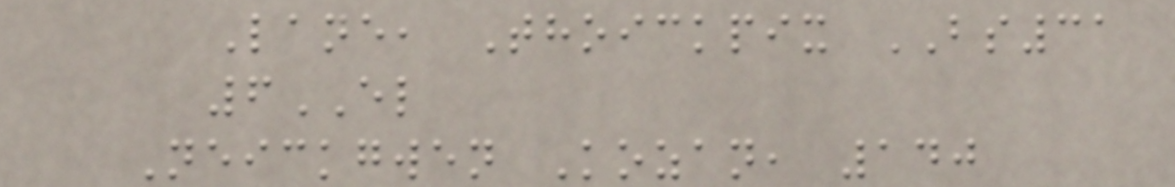Lane, Thoickpix BS31
6EL
Neickgwen Kozan, 140
